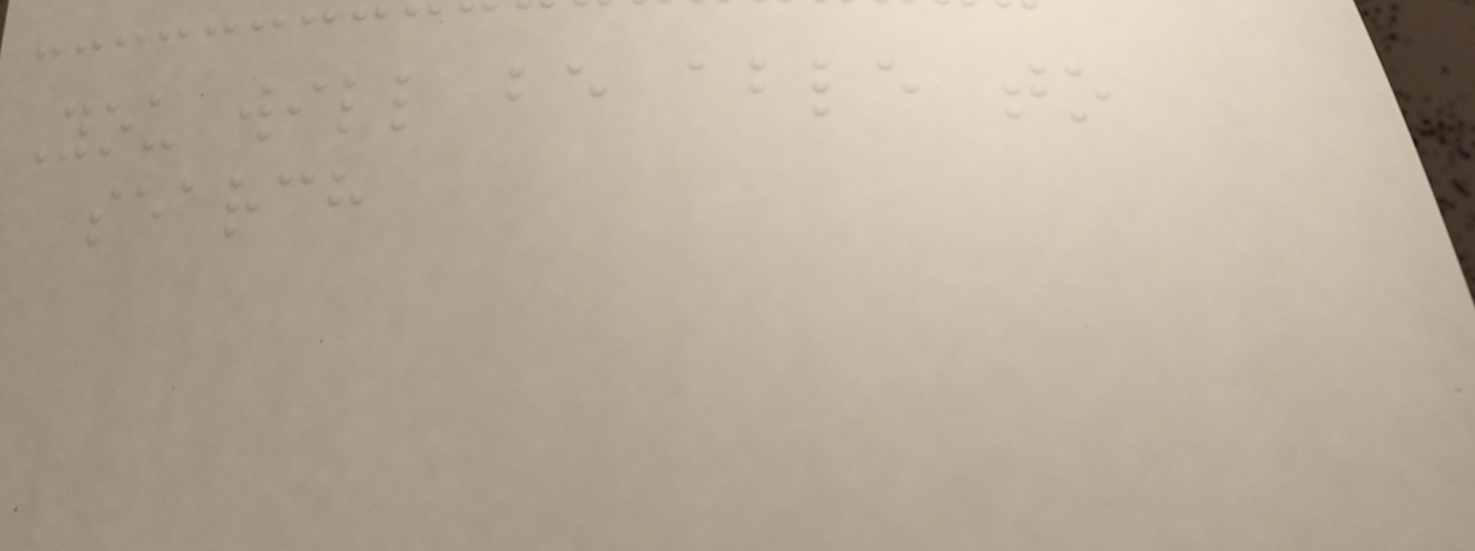You will be able to
search
